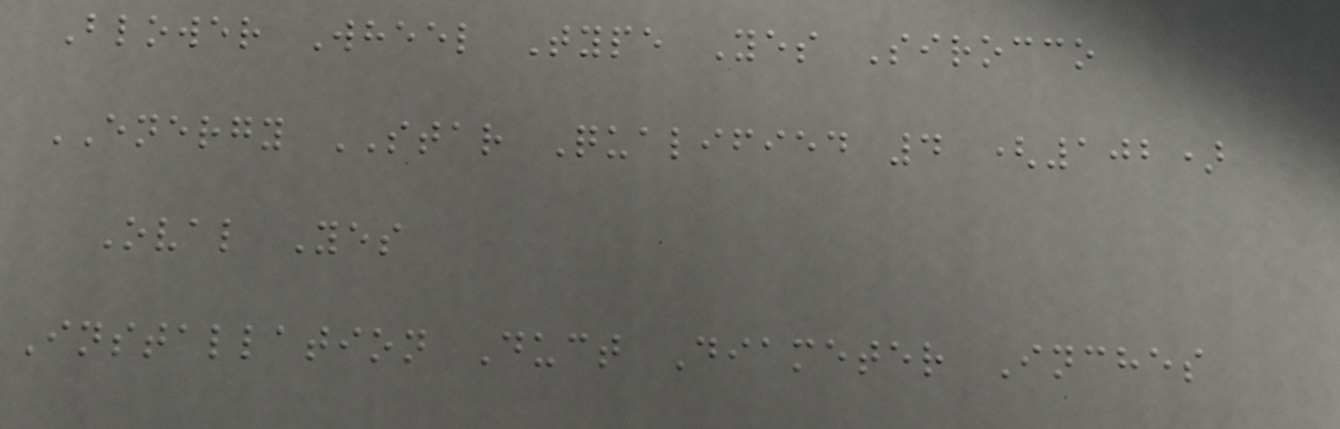Blower Wheel Type Yes Sirocco
ENERGY STAR Qualified 4 (102)
Oval Yes
Installation Duct Diameter Inches
